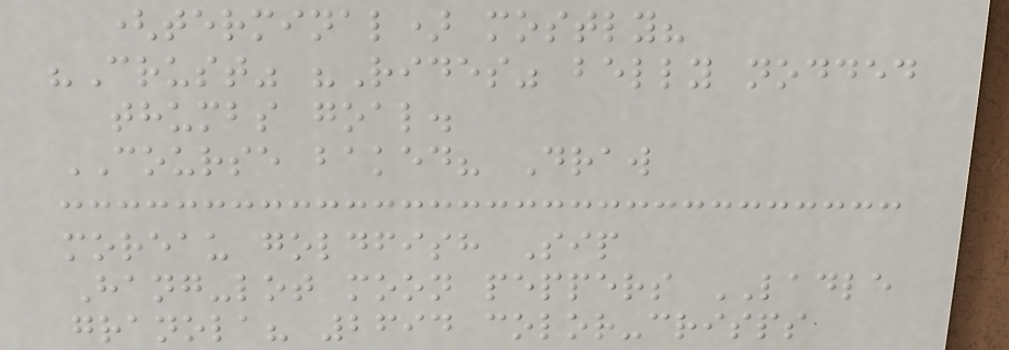(terminal) mostly?
"Crust" "Rides" belly nodded
thumbs goal.
COURSE baked? Draw
moreau goldfish Sip
Hang-lot moon peppers LADLE
granola? 2694 color-crisps
